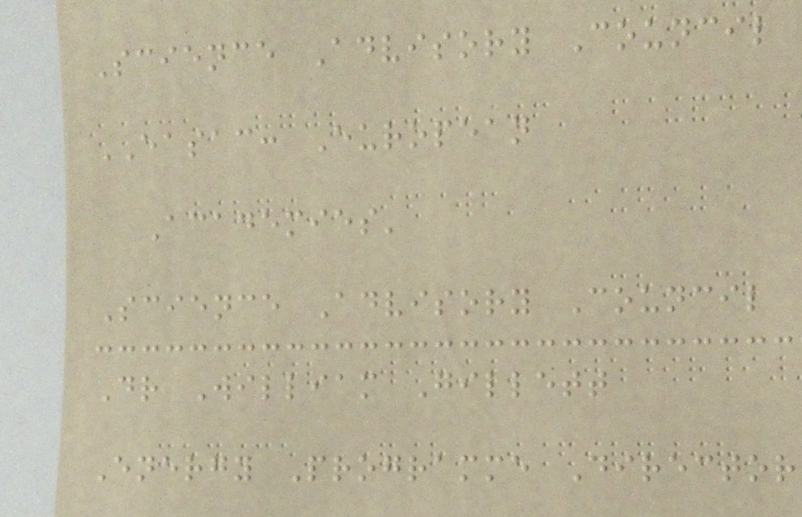Science Advisory Council
EASAC: European
Academies'
Science Advisory Council
Dr William Gillett
Energy Programme Director
